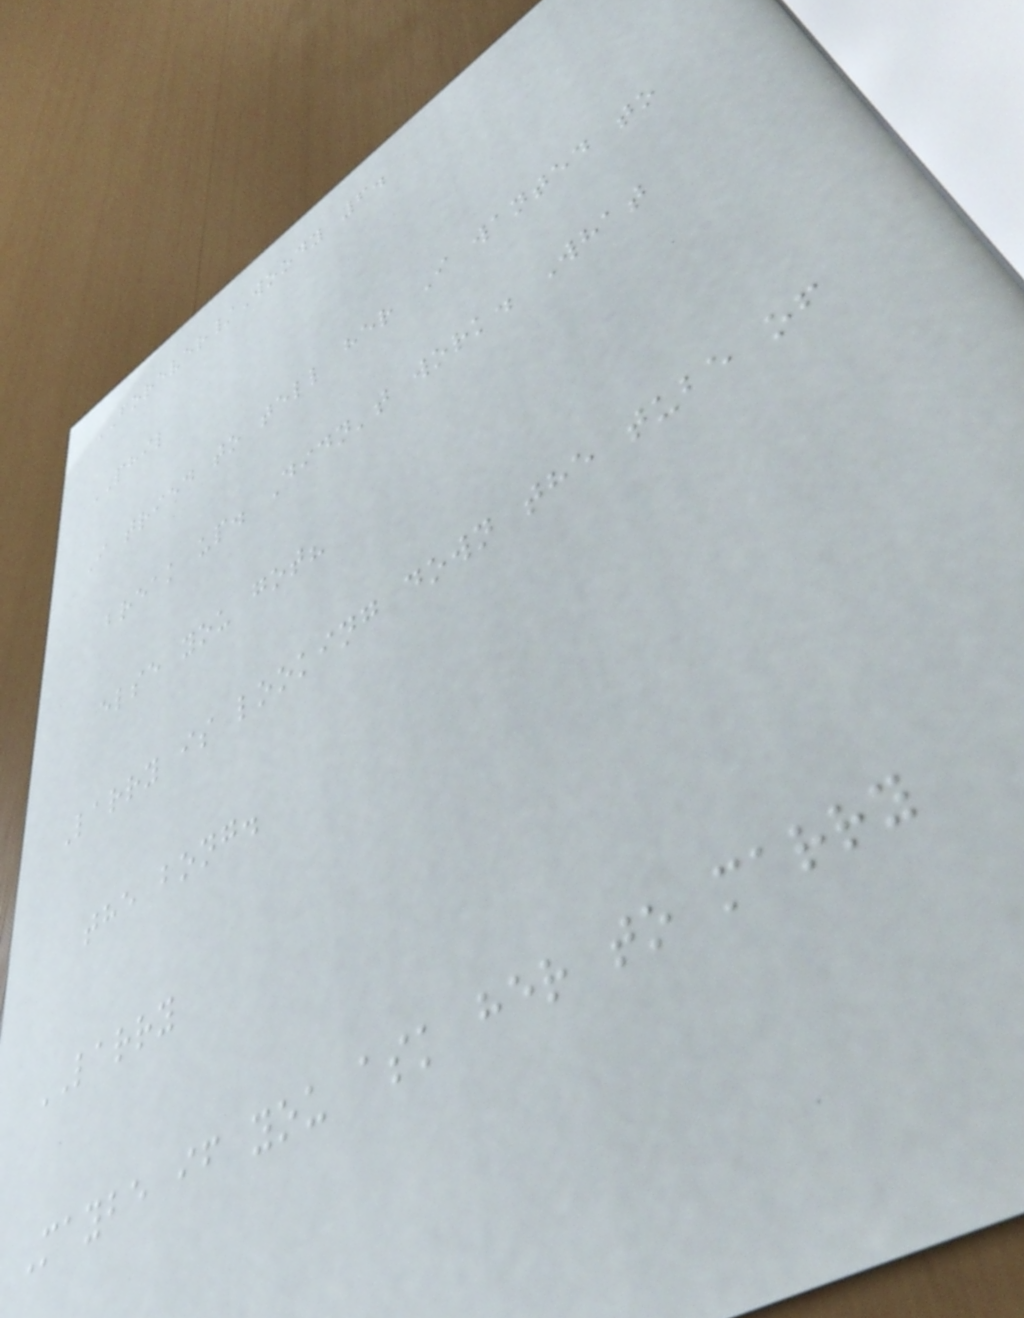FOREVER/Woody 6.
PHIL
I tried to tell her I wanted to
break up. Didn't work. What
else you got?
Larry is looking down the tube of
the bong.
LARRY
Maybe if you ask her to marry
